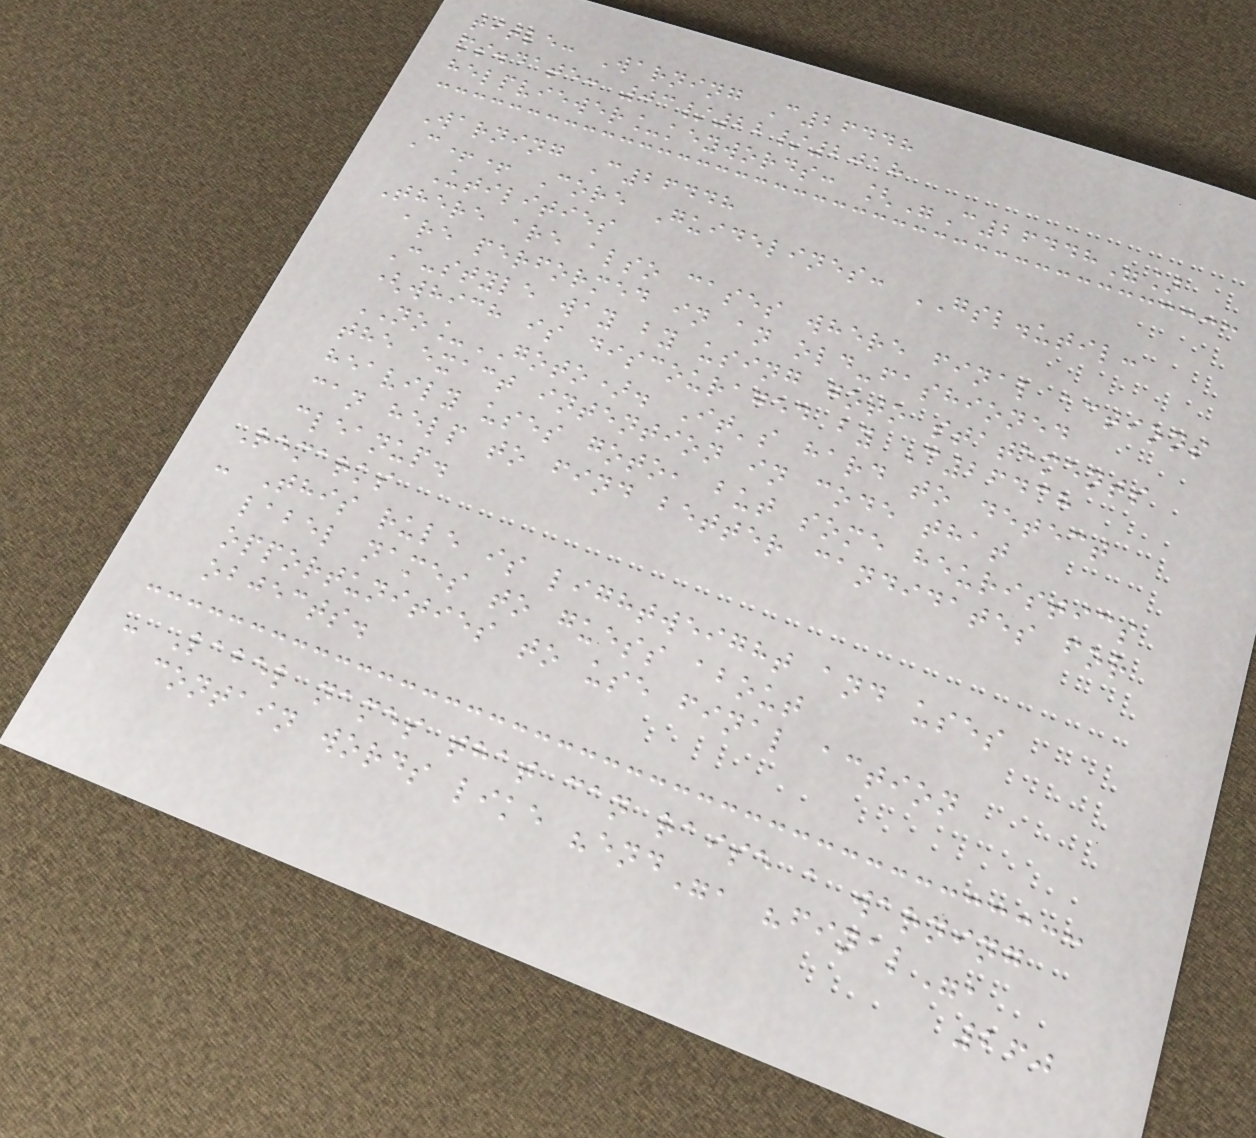title: Warning C26448
ms.date: 03/22/2018
helpviewer_keywords: ["C26448"]
Warning C26448
C++ Core Guidelines: GSL.util:
Utilities
There are also cases where final actions
are performed in an old-fashioned
C-style way by using goto statements
(which is discouraged by C26438
NO_GOTO). It's hard to detect
the exact intention in code that
heavily uses goto, but some heuristics
can help to find better candidates for
cleanup.
Remarks
- This rule is lightweight and uses
label names to guess about
opportunities to use final action
objects.
- Label names that can raise a warning
contain words like "end", "final",
260
